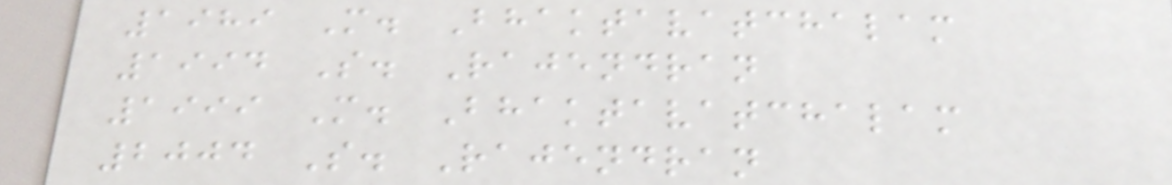1989 M. Bhaktavatchalam
1994 S. Rajendran
1999 M. Bhaktavatchalam
2004 S. Rajendran
